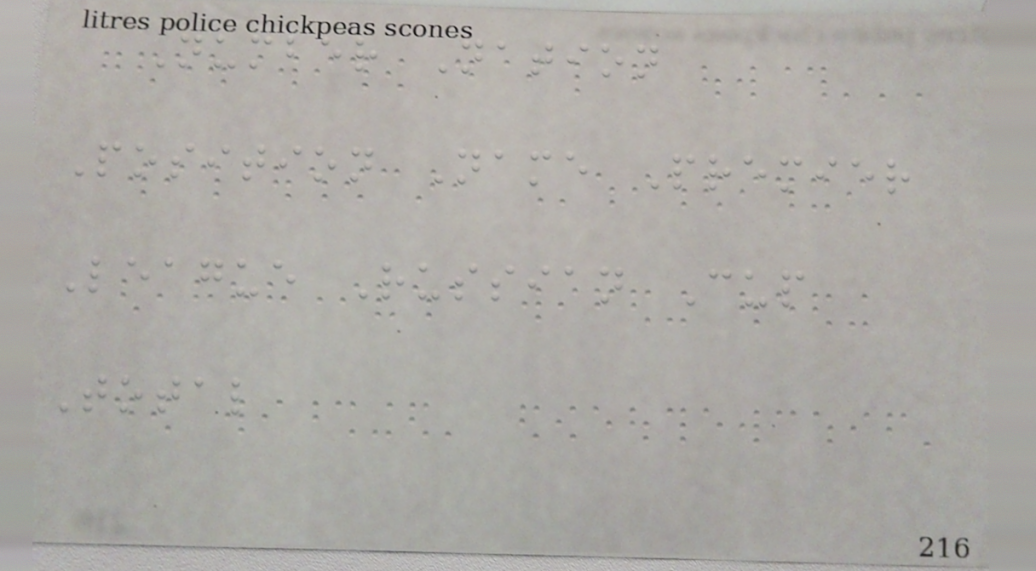Number Nation
Position Name Premier
League Russian Cup
Total
